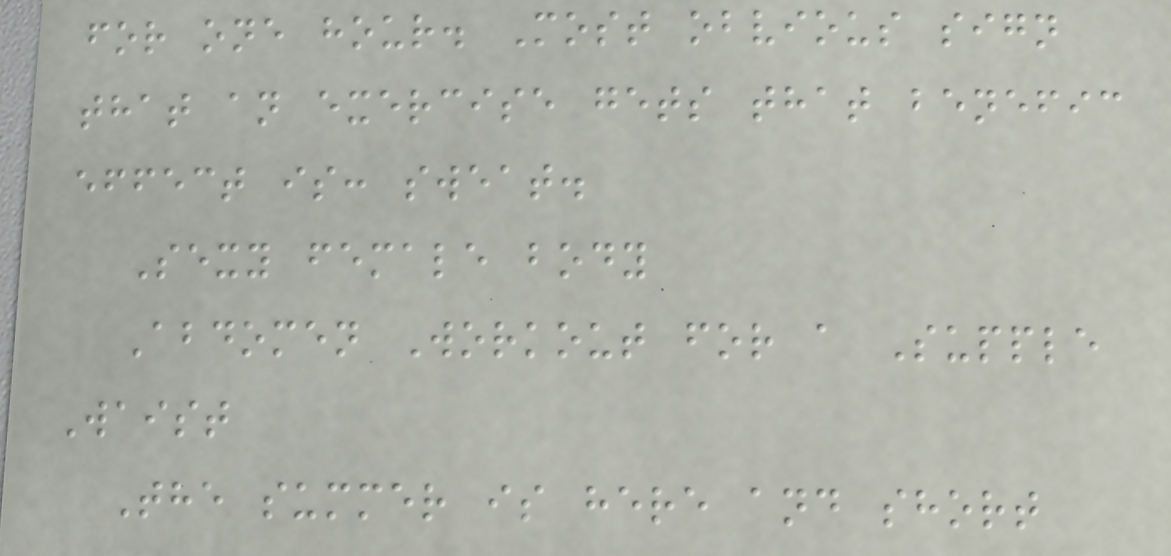for one hour. Most obvious sign
that an exercise gets that benefic
effect is: sweat.
Sexy female body
Abdomen Workout for a Supple
Waist
The summer is here and short
